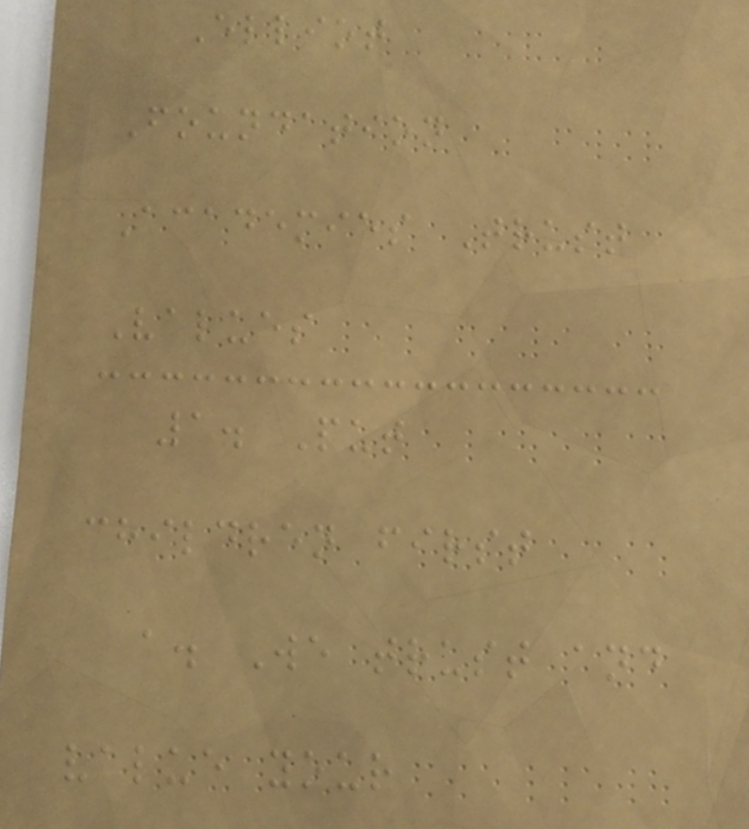Elliot
Foundation
Academies Trust
Values
1. Put
children first
a. We trust and
value your
